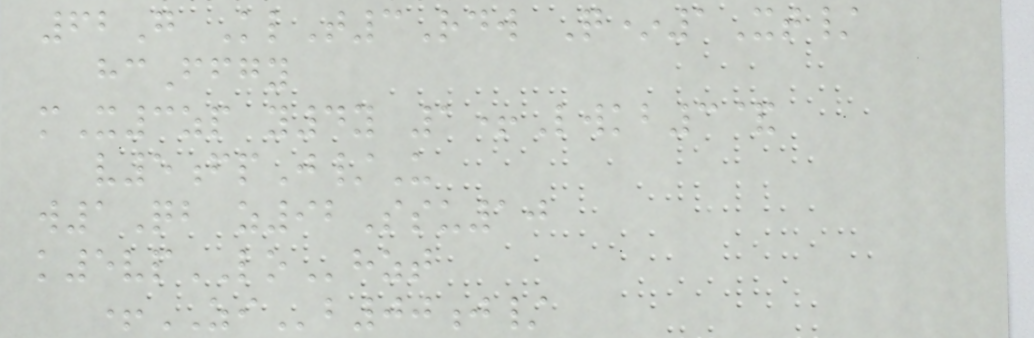62G KlT3Rdw Q*1Xt/
hcFfgy
mX3zp y4y 1+Lwkb3&
v5fpJ/U
w1Qb z92Ssu10
k5vpLOhzt
+ZIb00j/
